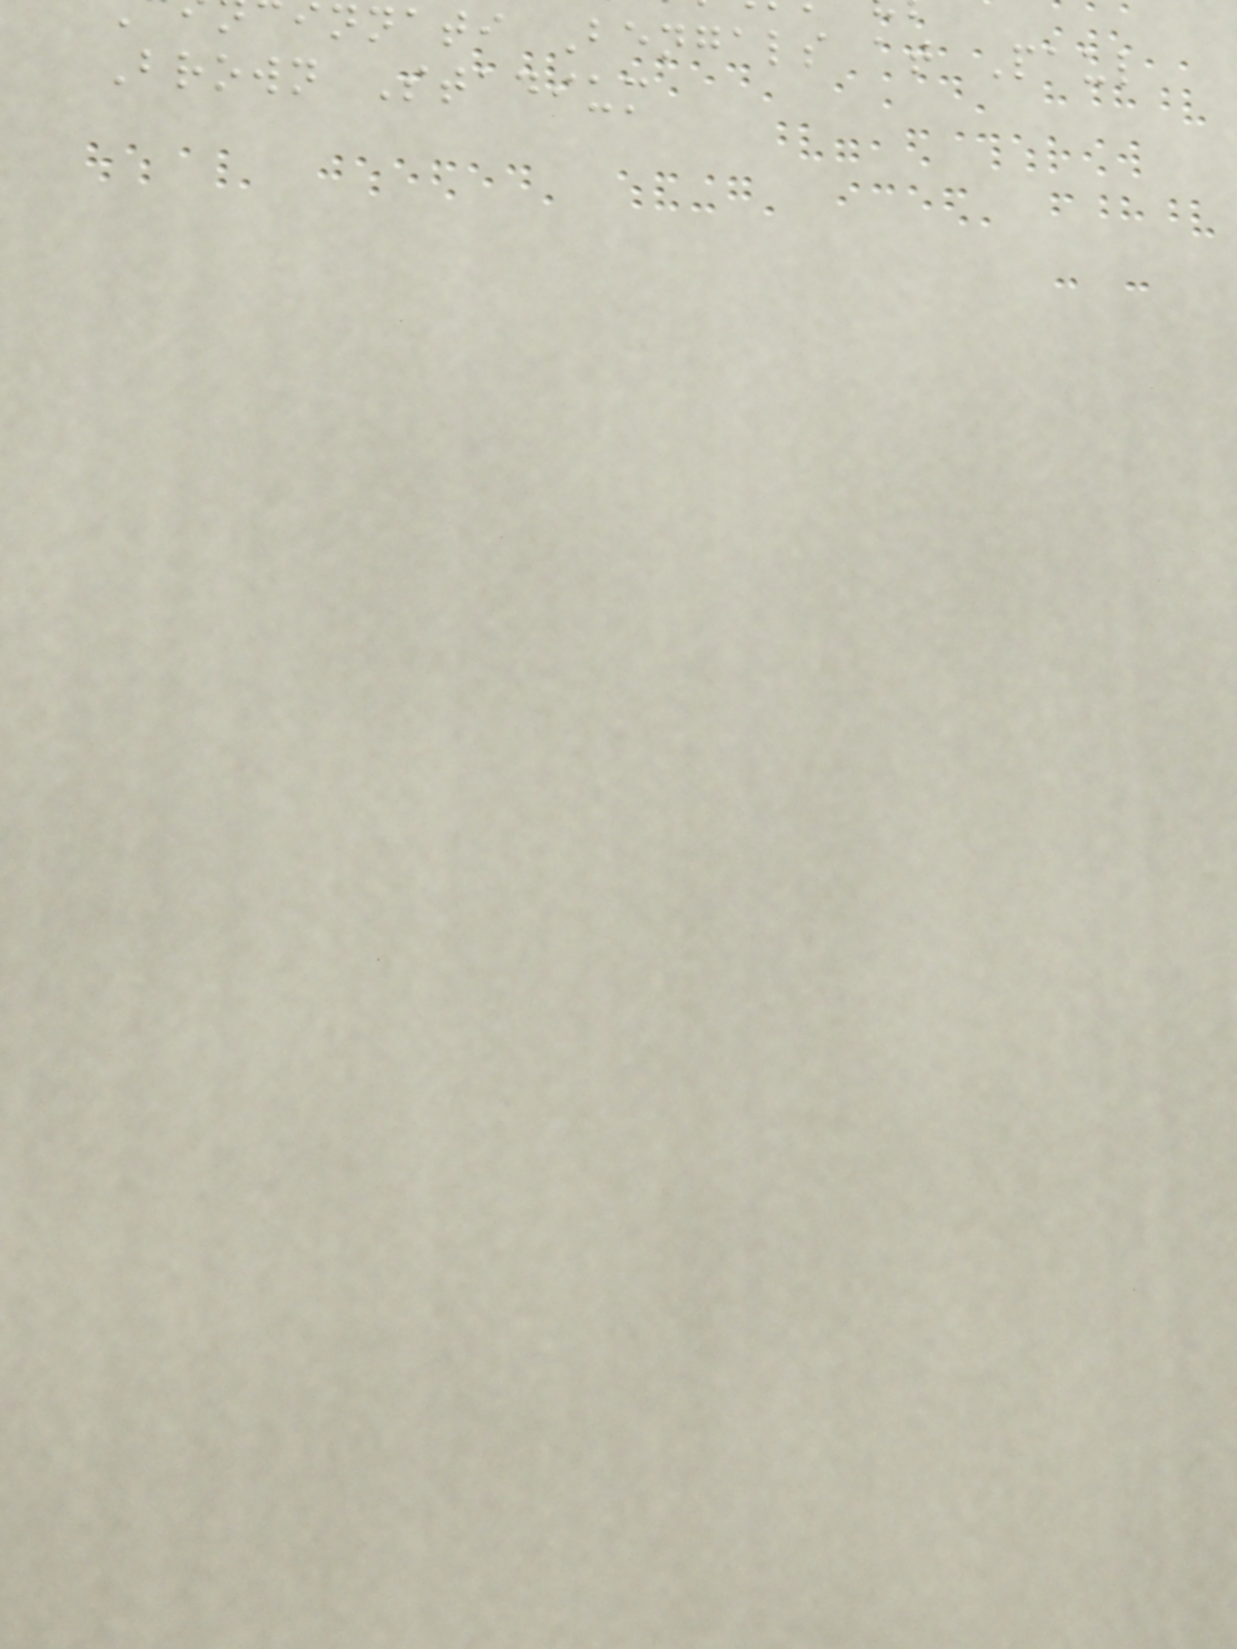nnati Bengals at Paul
Brown Stadium
